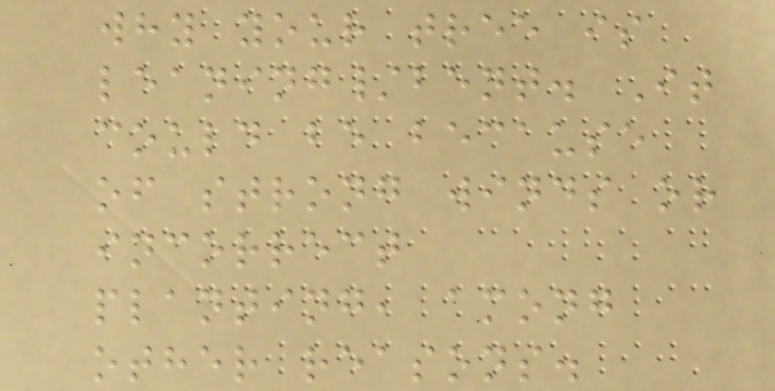why your tree is
leaning/bent. It
could be because
of strong winds or
incorrect
planting, among
other reasons.
